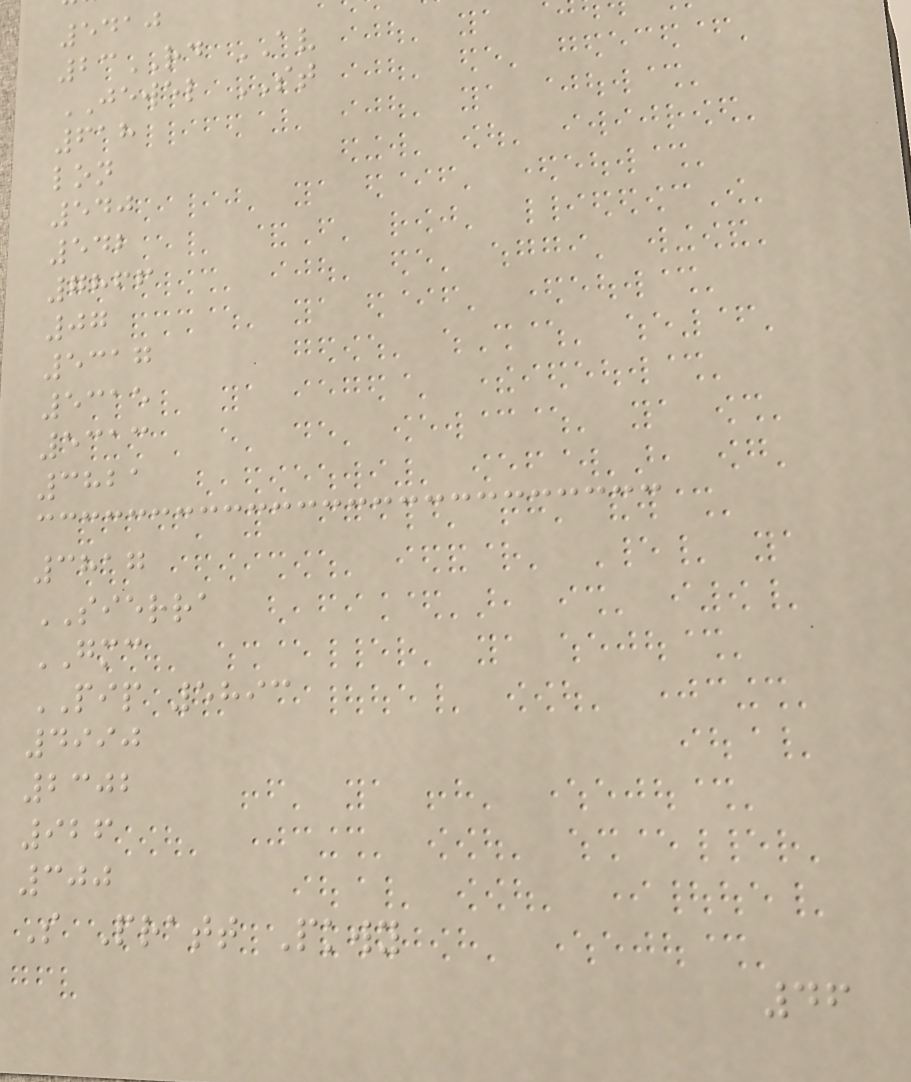5410
23RD AV
JEWEL ST
618
lon
540
542
7866
07
5317
5315
5313
3821
3817
SIERRA
GMC
PIP 5893
4990
2302
926
300
S Pratt Pkwy
46
